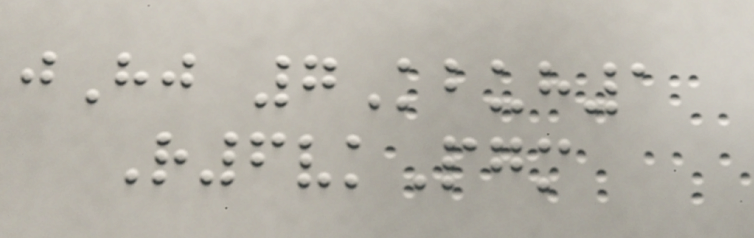jHj 7Kbuh1
R6vkPgm
